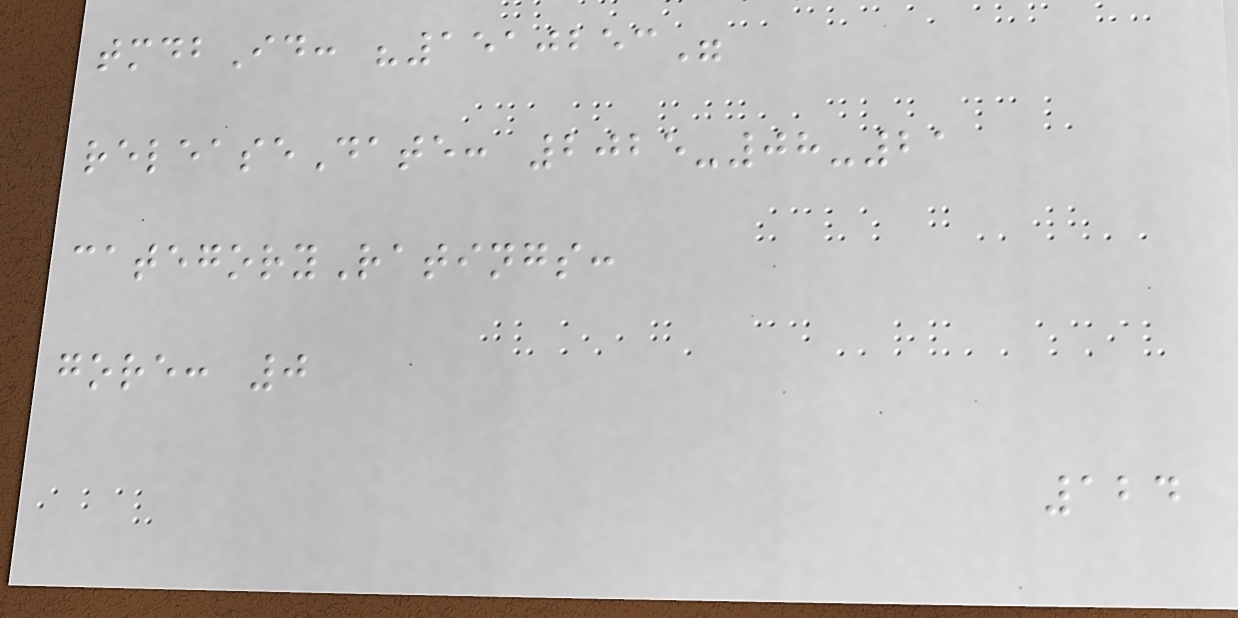tmdbId: "1510253"
releaseDate: 2025-08-21
categoryRatings:
gore: 0
124
